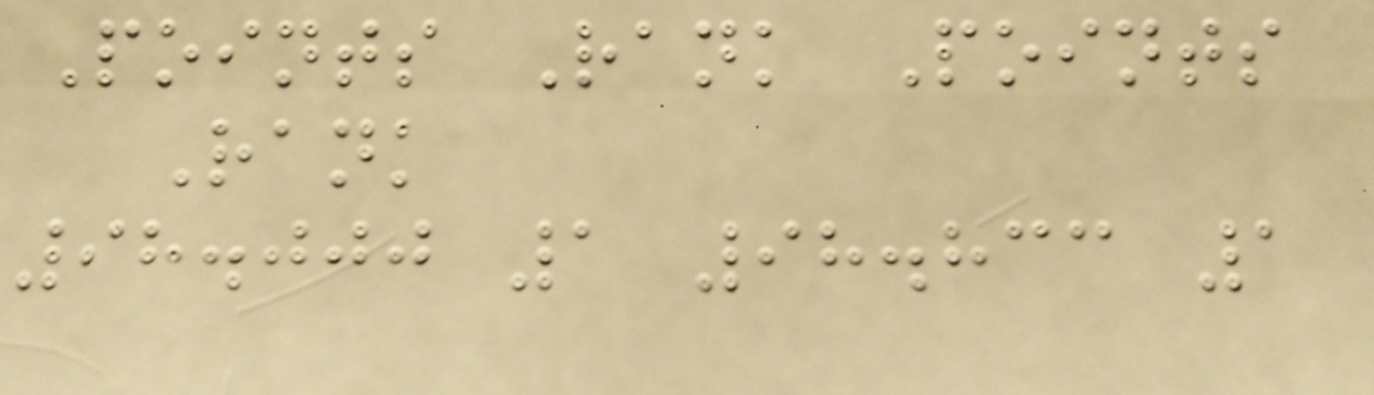Points Rank Points
Rank
98.000 1 98.833 1
